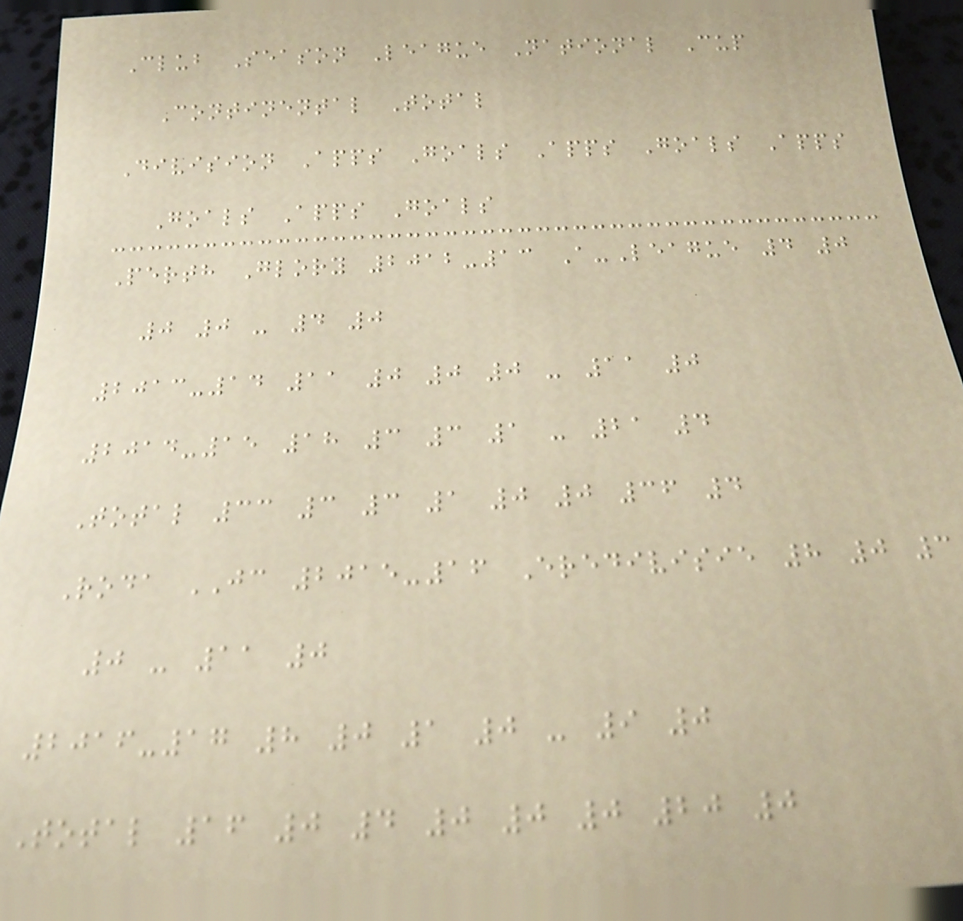Club Season League National Cup
Continental Total
Division Apps Goals Apps Goals Apps
Goals Apps Goals
Perth Glory 2012-13 A-League 4 0
0 0 - 4 0
2013-14 11 0 0 0 - 11 0
2014-15 18 3 3 1 - 21 4
Total 33 3 3 1 0 0 36 4
Roda JC 2015-16 Eredivisie 8 0 3
0 - 11 0
2016-17 8 0 1 0 - 9 0
Total 16 0 4 0 0 0 20 0
